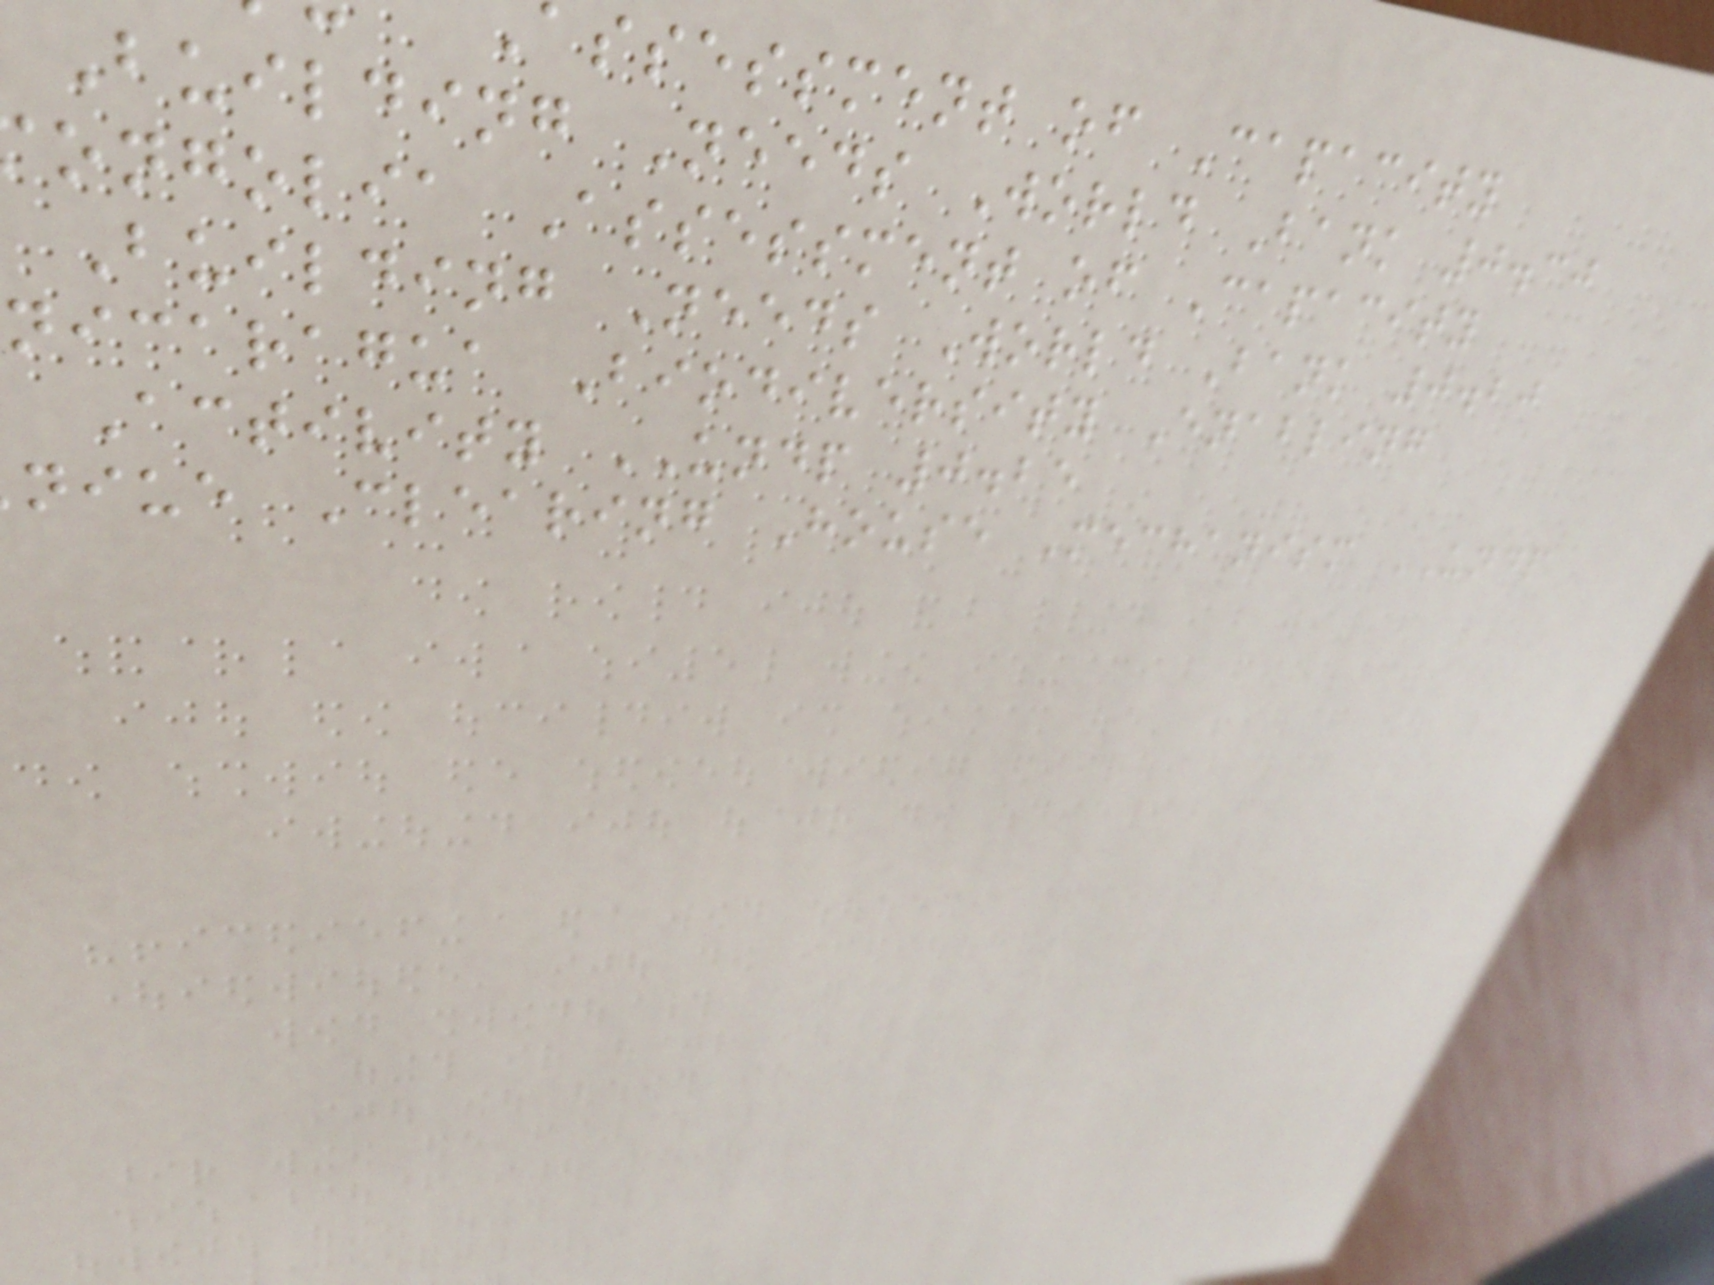assessment of Capacity
Building Needs World Bank 0.30
ongolia Assessment of Capacity
Building Needs World Bank 0.20
nicaragua Biodiversity Enabling
Activity UNDP 0.25
niue Clearing House Mechanism UNDP
